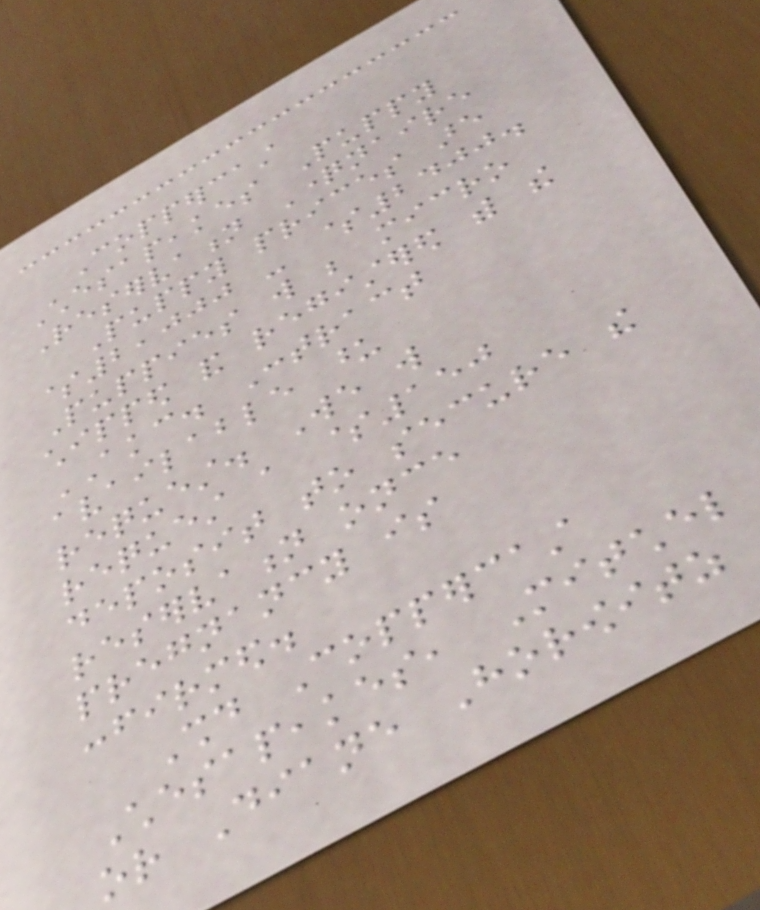Coppercast
Chesapeakes Puppy
Reservation Questionnaire
Puppy prices are
$2,000 - $2400.
Puppies will be micro
chipped and registered with the
AKC. Contract
available upon
request. We will
request a $150
deposit to secure the
reservation once
pregnancy is
confirmed.
Should Coppercast
Chesapeakes, Mitchel
or Diane Horowitz
